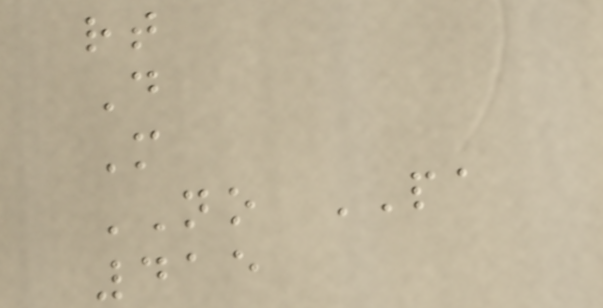rt
D
M
NO PA
415
